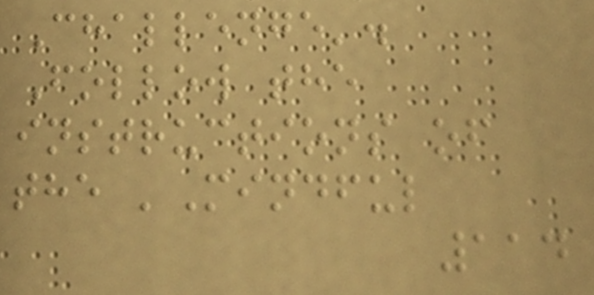Challenge'.
Follow the
instructions of
the 'Mindful
114
